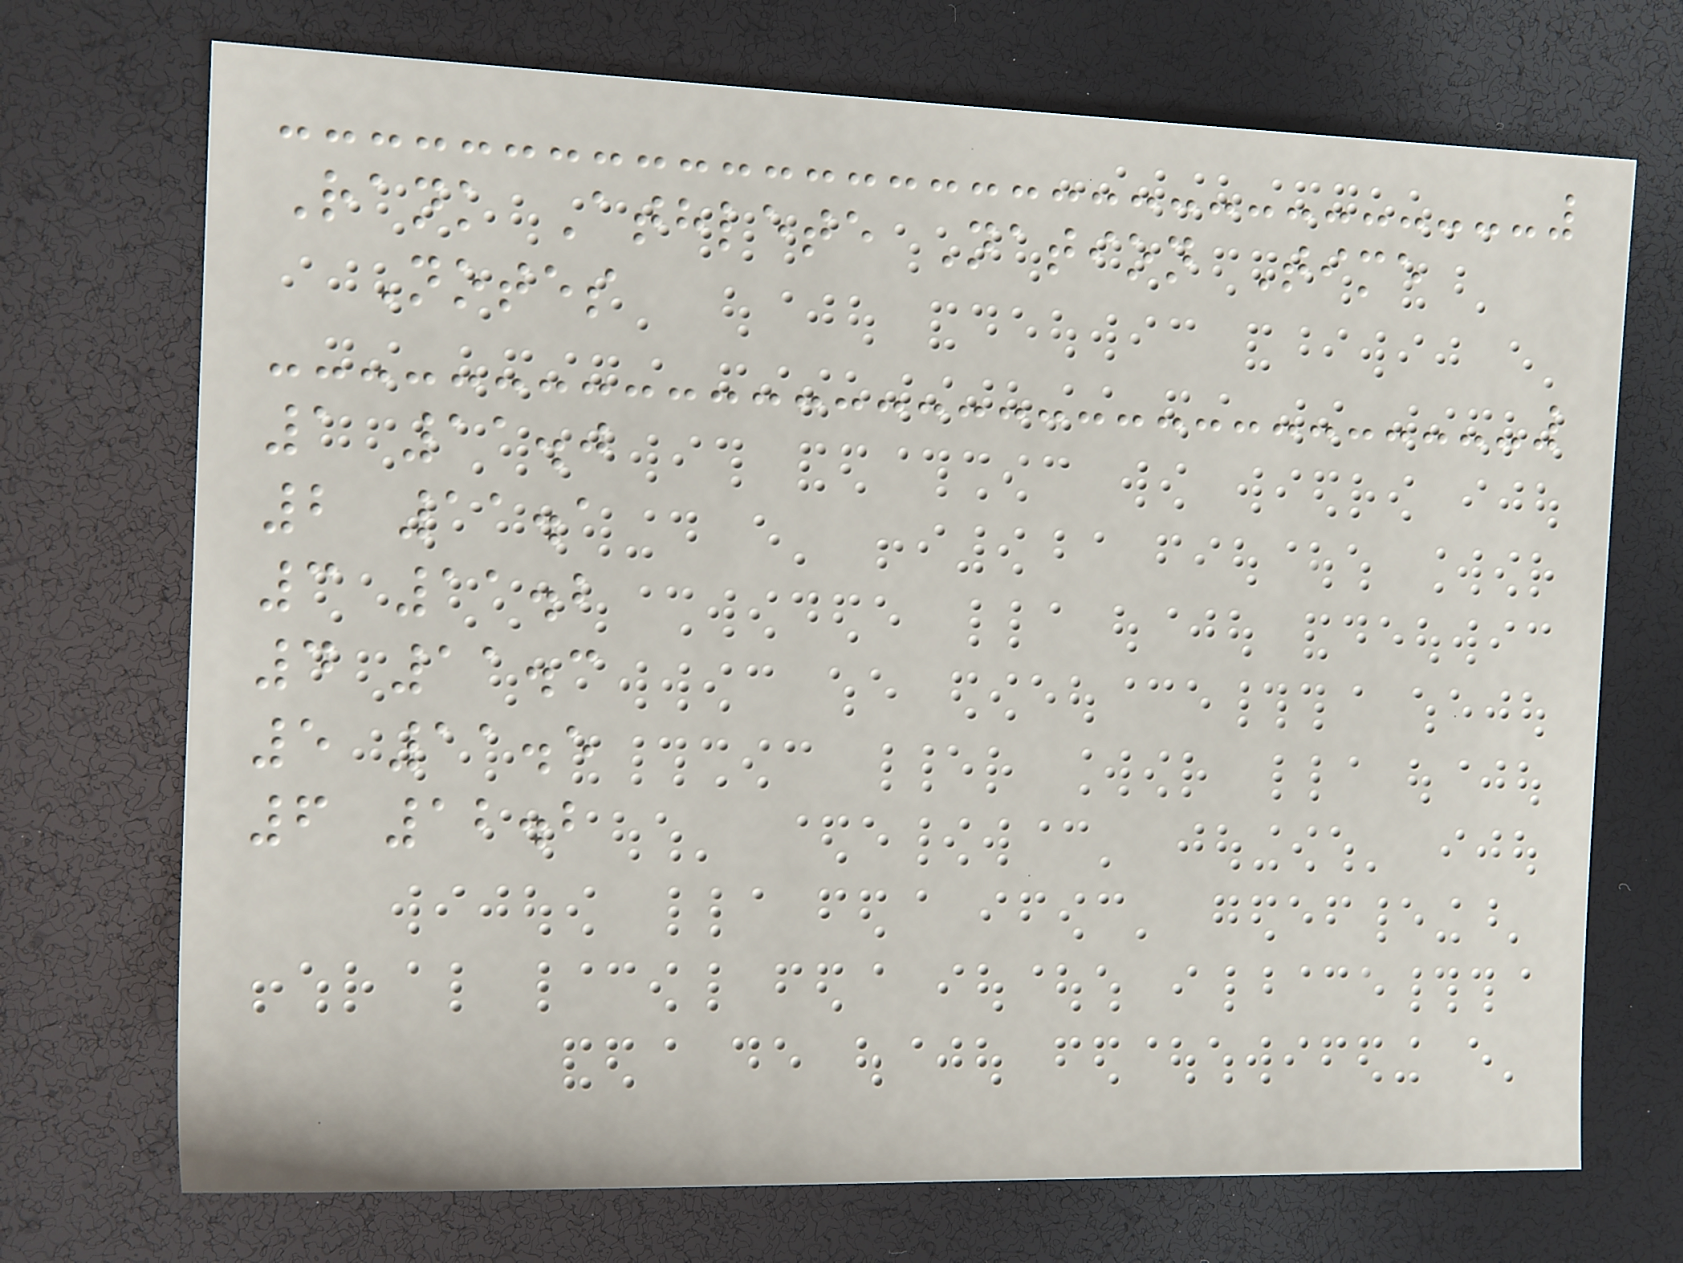Rank Athlete Nation Time
Notes
1 11.0
2 11.1
3 11.2
4 11.3
5 11.5
6 12.2
